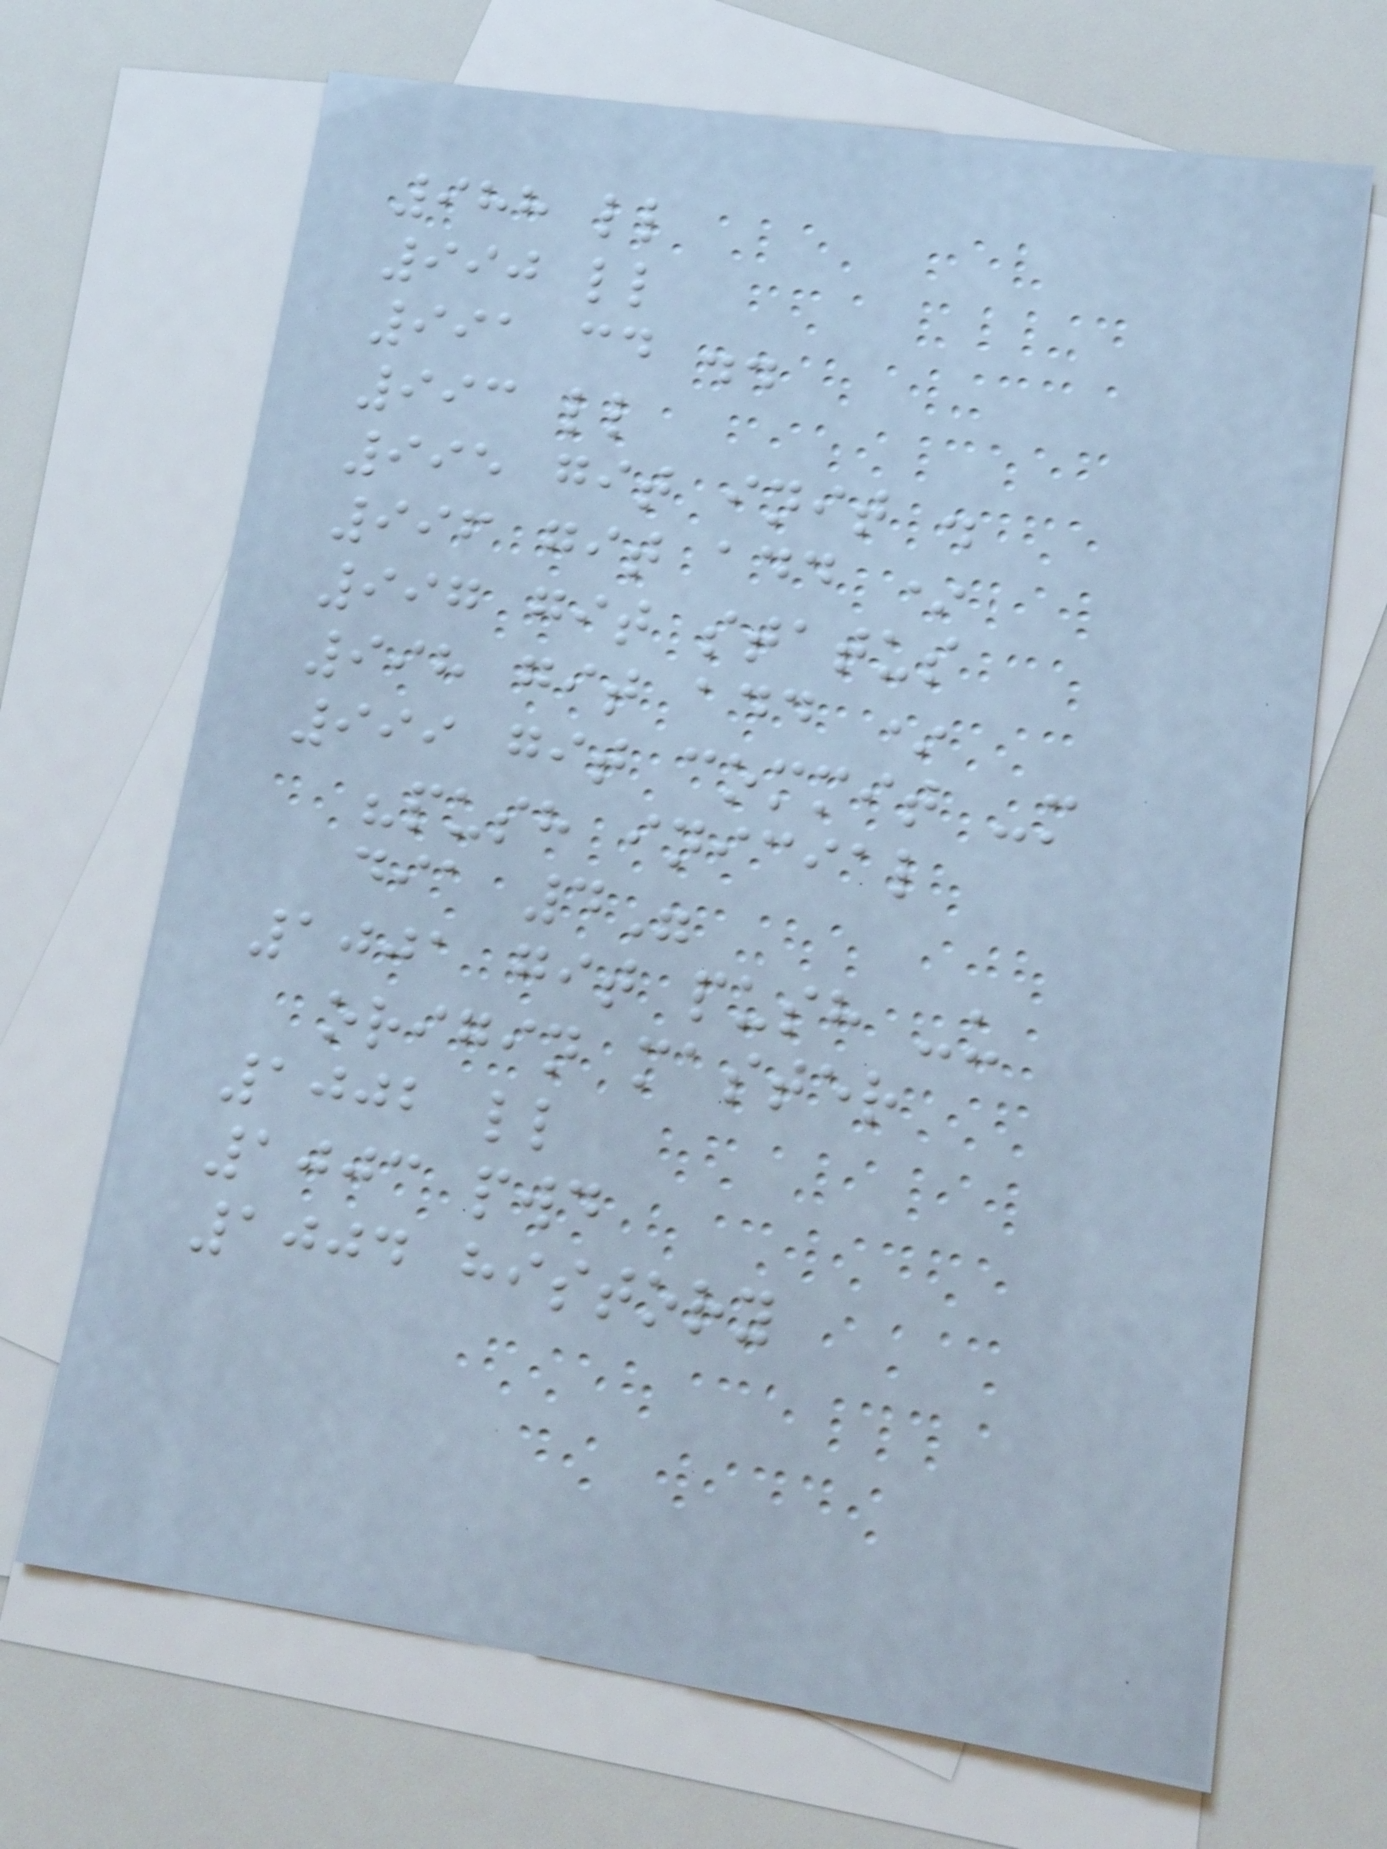988 ll
990 ll
991 cd ..
993 ll
995 git init .
996 git add *
997 git status
998 git add *
999 git commit -m
"push inicial
dia 4"
1001 git push -u
origin master
1002 ll
1003 pwd
1004 history
